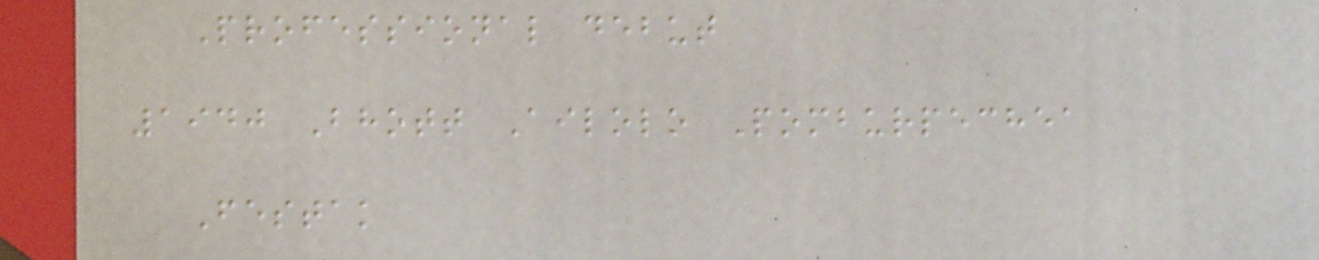Professional debut
1940 Bhott Ailolo Pomburpechea
Festak
